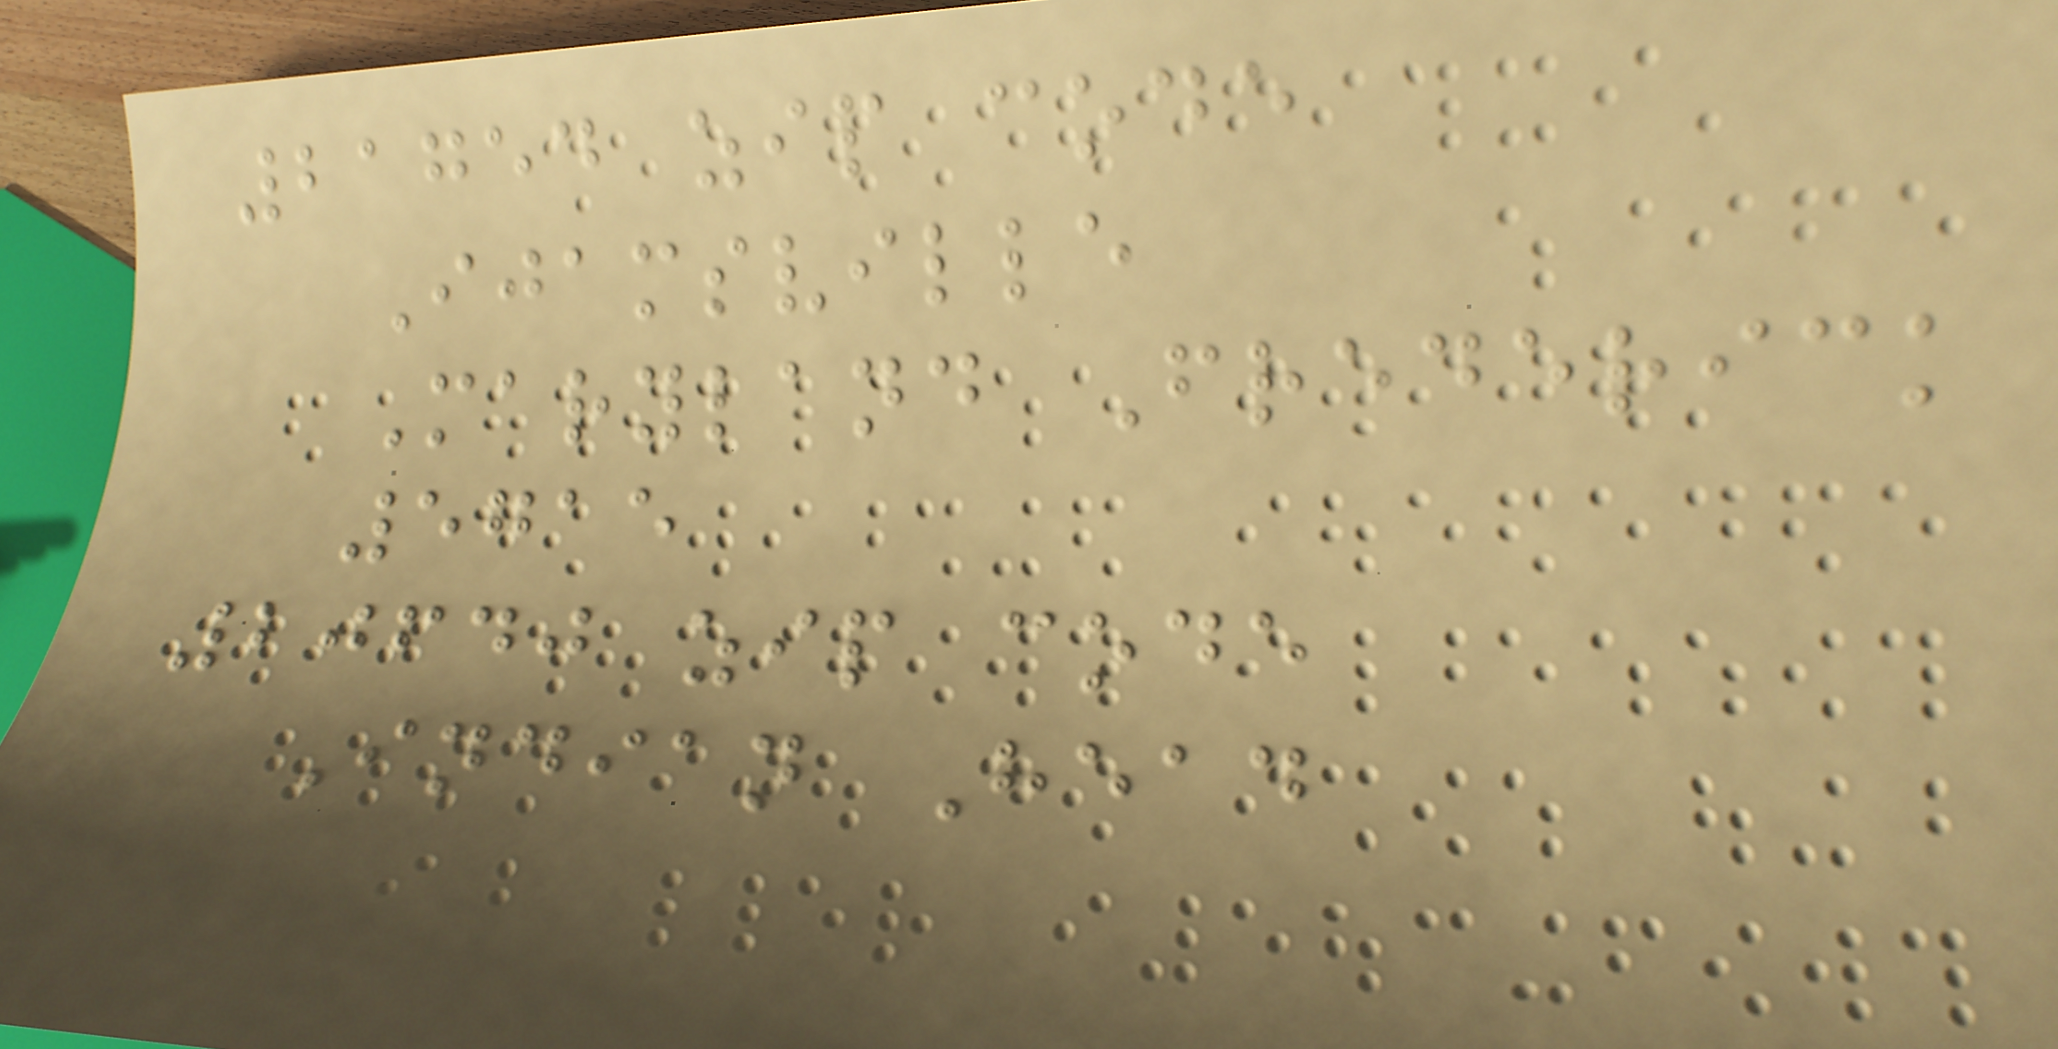21754 zip code
Ijamsville
Maryland Frederick
5715
20640 zip code
Indian Head
